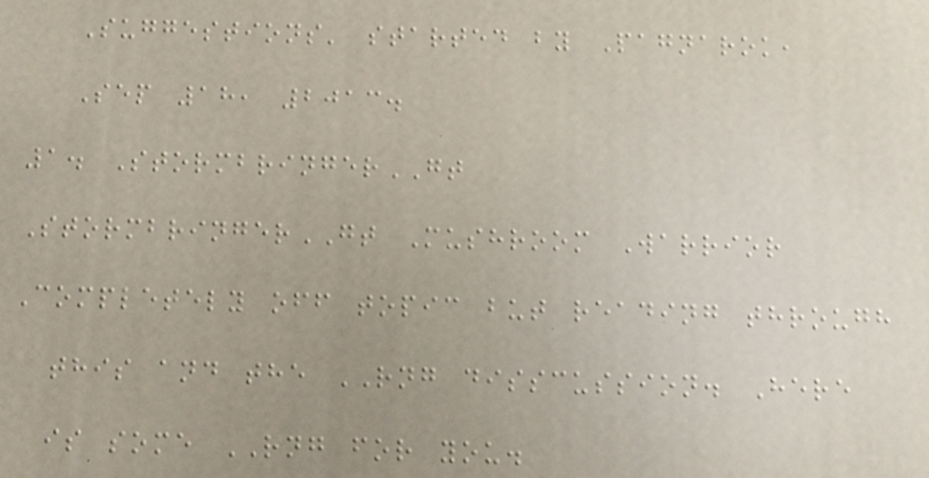Suggestions' started by Pagnarok,
Sep 18, 2013.
1. StormbringerGT
StormbringerGT Mushroom Warrior
Completely off topic but reading through
this and the RNG disscussion. Here
is some RNG for you.
